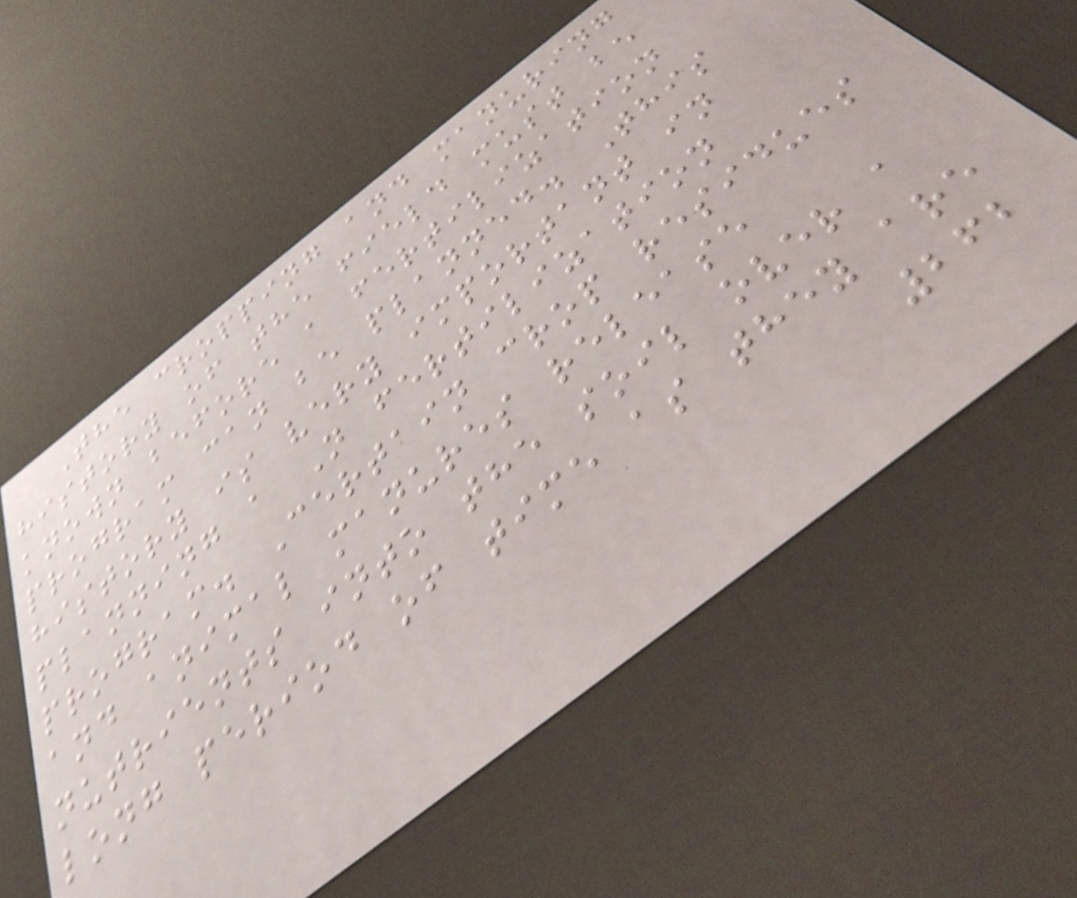The cropping and manuring
history of the field must be
known before a fertilization
program can be planned. This
history is very important in
planning a N fertilization
program. Certain crop residues
and animal manures release
nutrients into the soil over a
long period of time as they are
262
